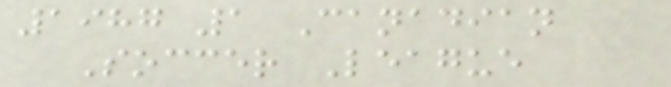1987 1 Canadian
Soccer League
